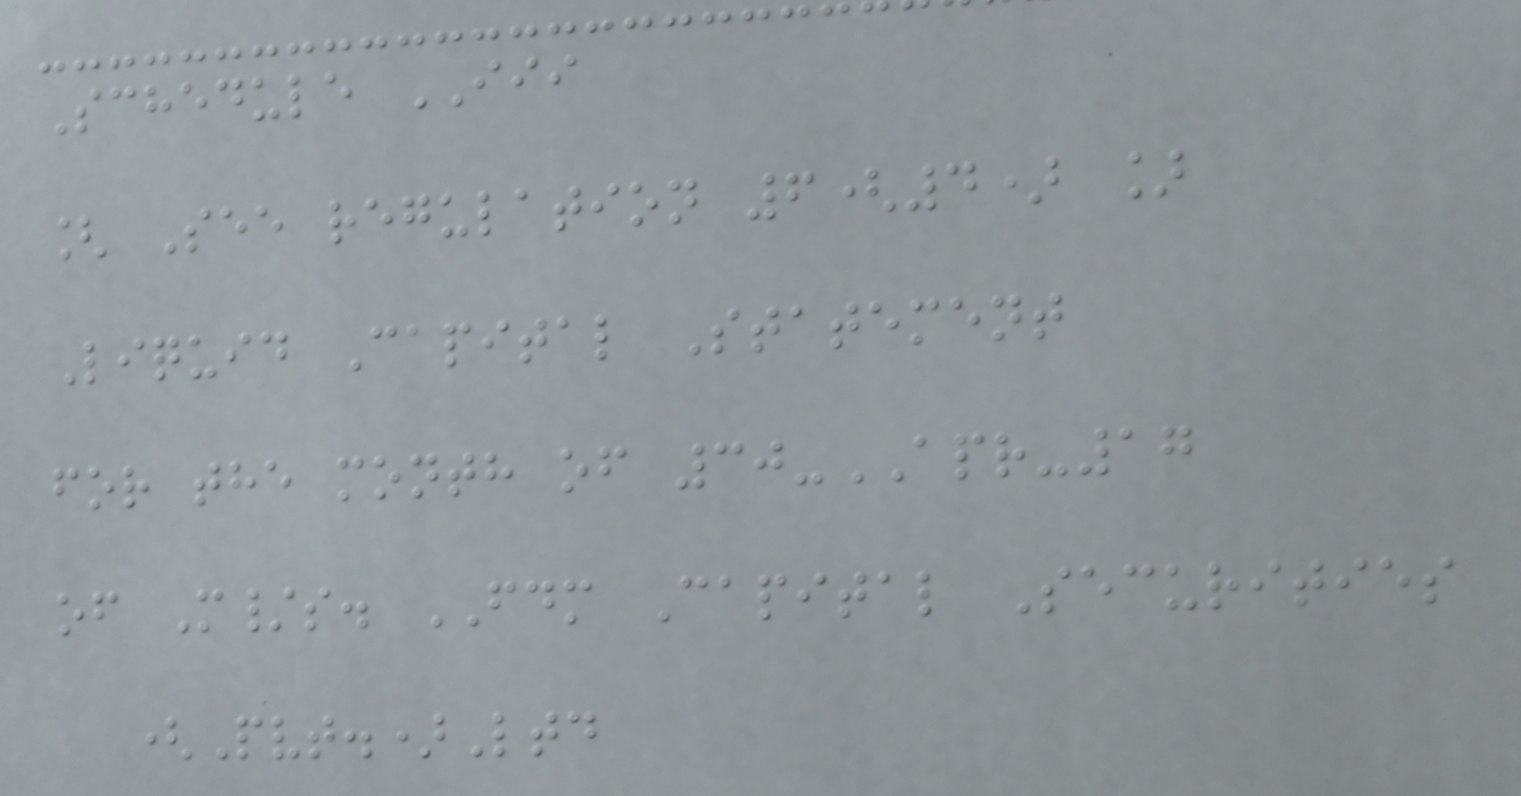Schedule III
[ See regulation 6(4) ]
Liquid Capital Statement
for the month of 30-APR-17
of M/s. FDM Capital Securities
(Pvt.)Ltd
